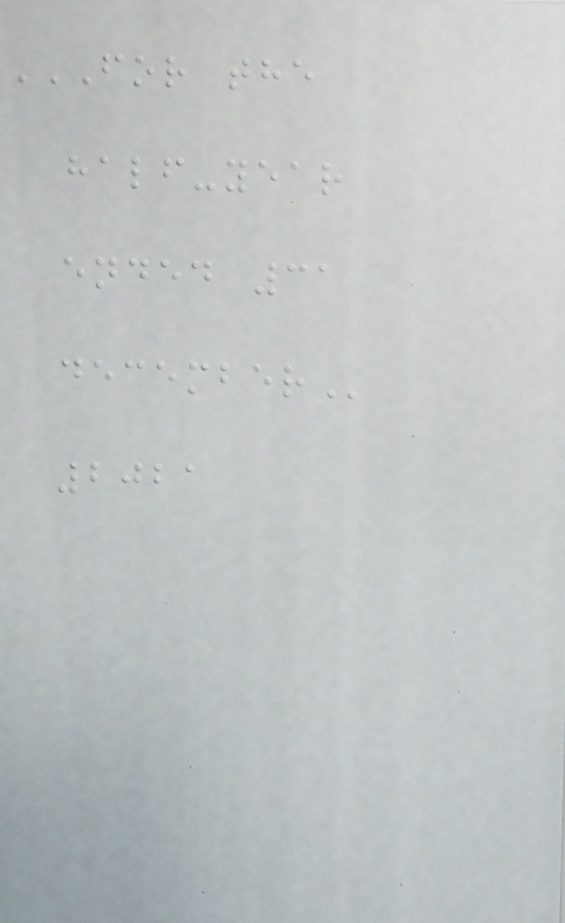FOR THE
HALF-YEAR
ENDED 31
DECEMBER
2021
